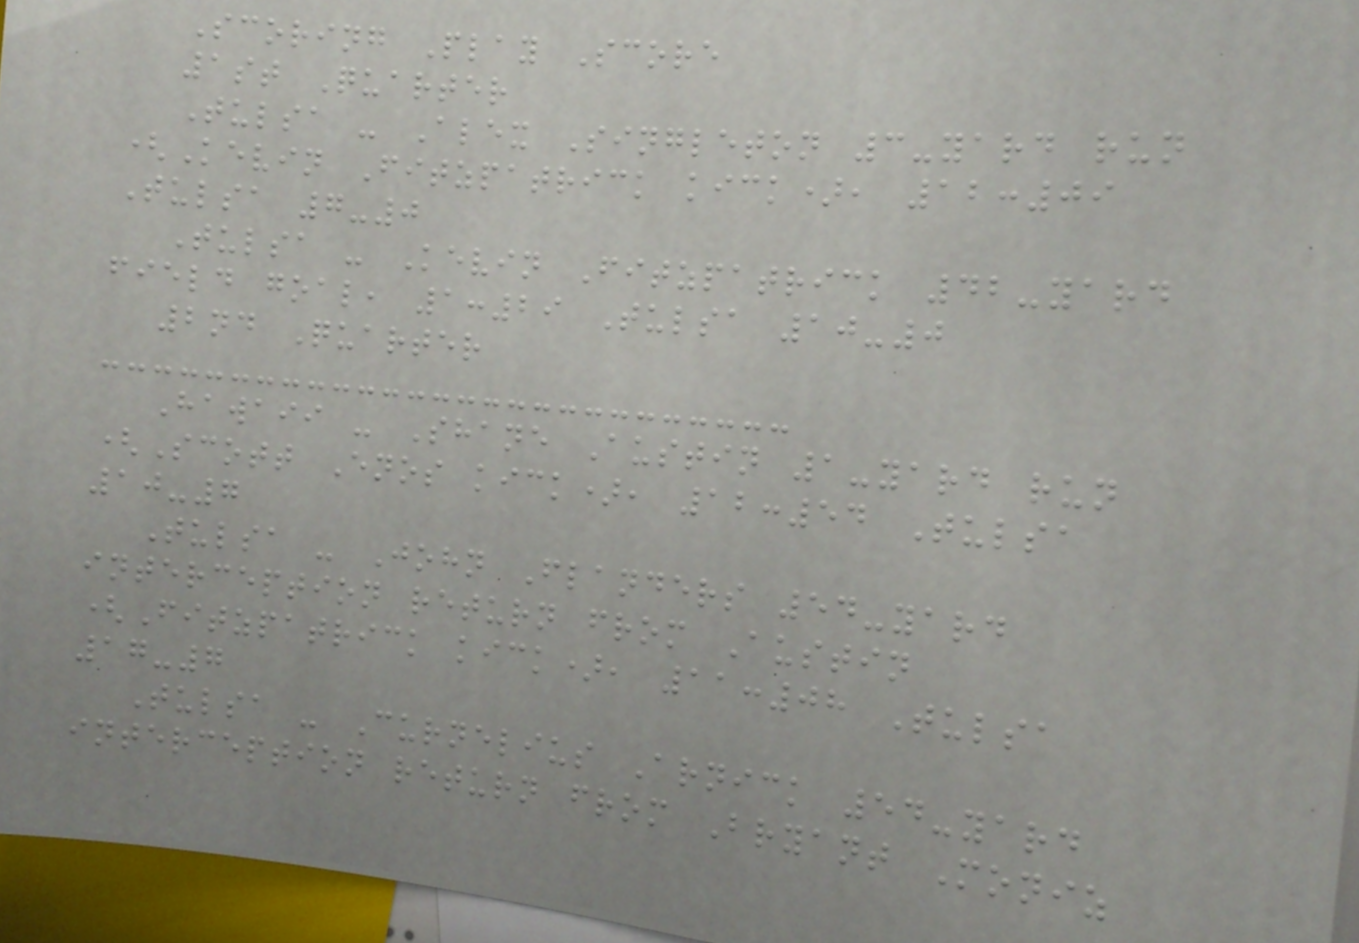Scoring Play Score
1st Quarter
Tulsa - Alex Singleton 3-yard run
(Kevin Fitzpatrick kick), 12:09
Tulsa 7-0
Tulsa - Kevin Fitzpatrick 42-yard
field goal, 1:29 Tulsa 10-0
2nd Quarter
Hawaii - Shane Austin 1-yard run
(Scott Enos kick), 12:54 Tulsa
10-7
Tulsa - John Flanders 54-yard
interception return from Austin
(Fitzpatrick kick), 11:08 Tulsa
17-7
Tulsa - Curnelius Arnick 54-yard
interception return from Bryant Moniz
